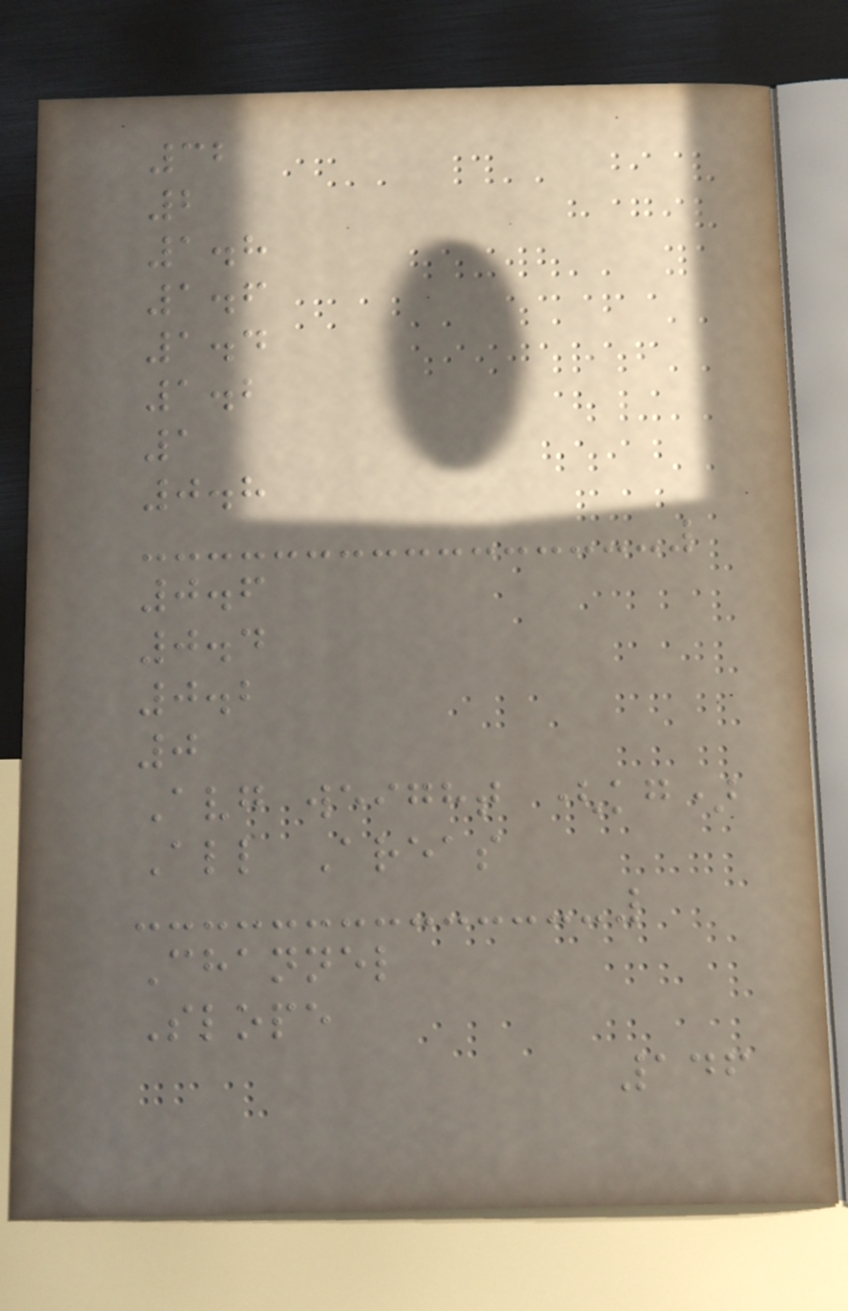32
2
1.8
1.6
1.4
1.2
1
0.8
0.6
0.4
0.2
0
Avg weight (kg)
All Areas
Channel
Slope
146
